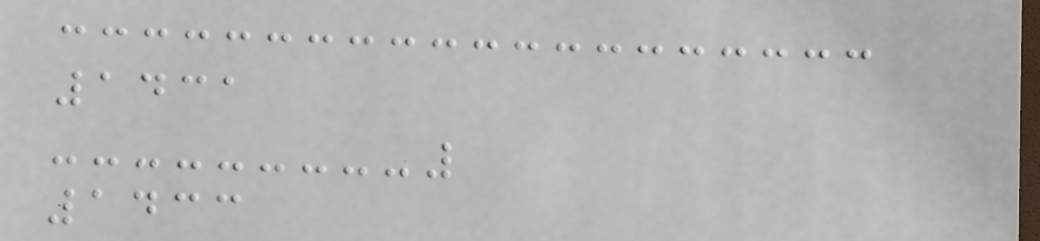1431
1433
